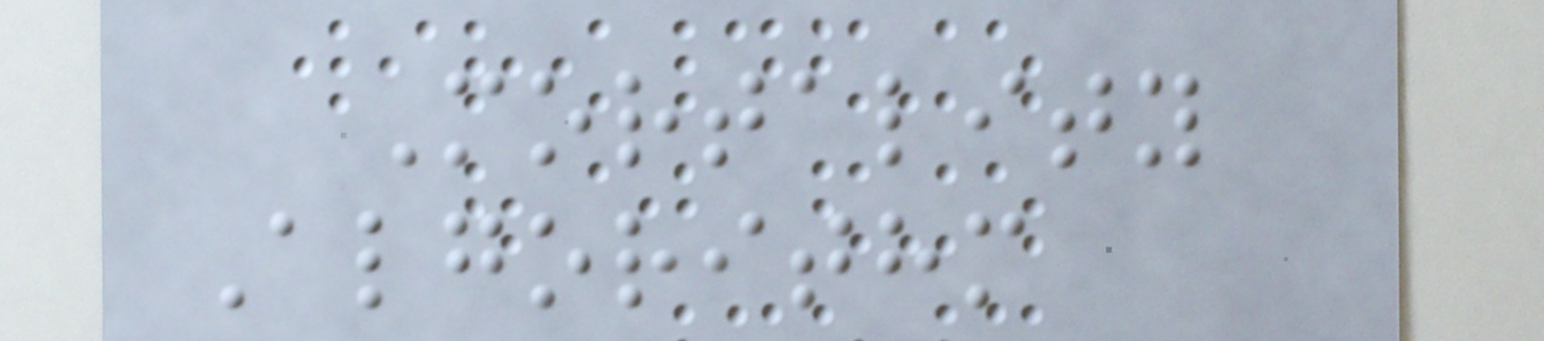Mortality
Algorithm
